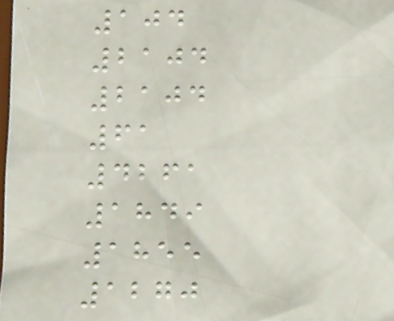104
2104
2104
61
4261
1849
1855
1270
